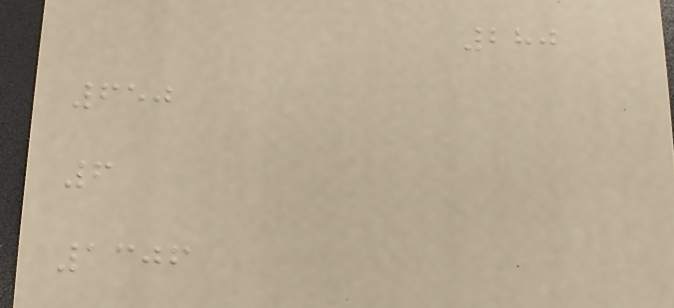280
650
6
1306
